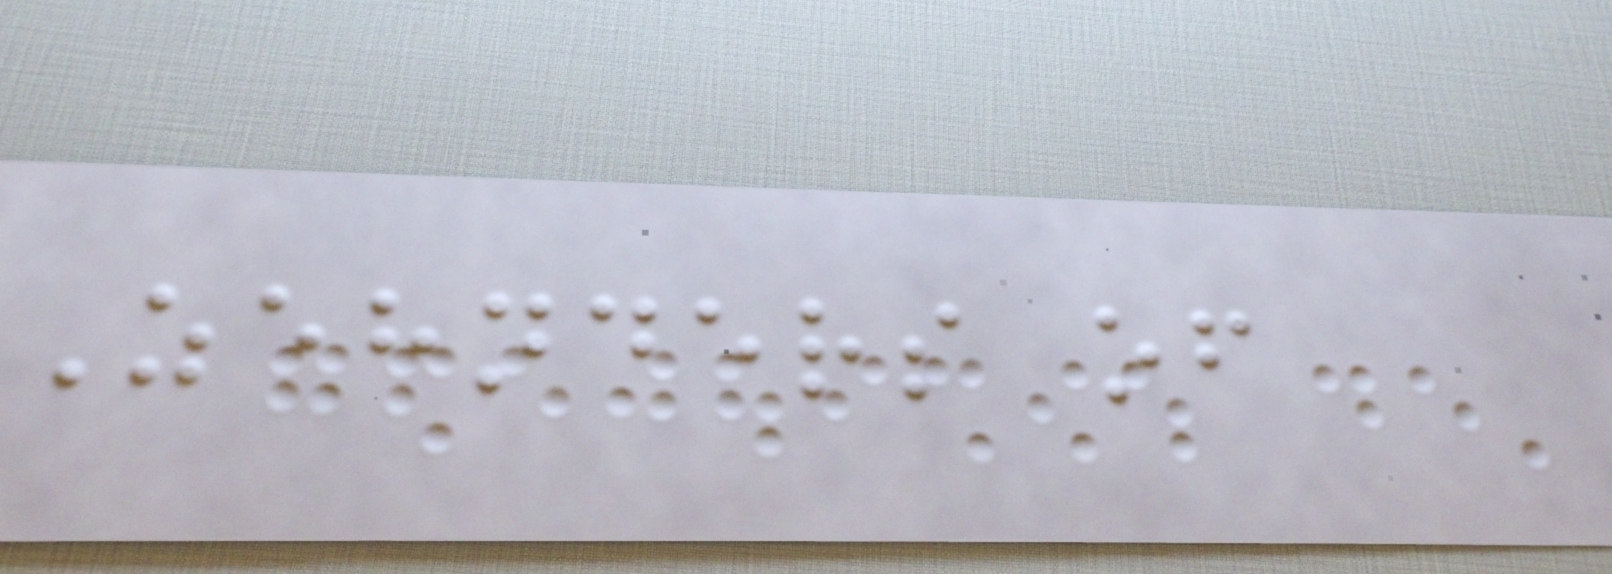Zehnders of
